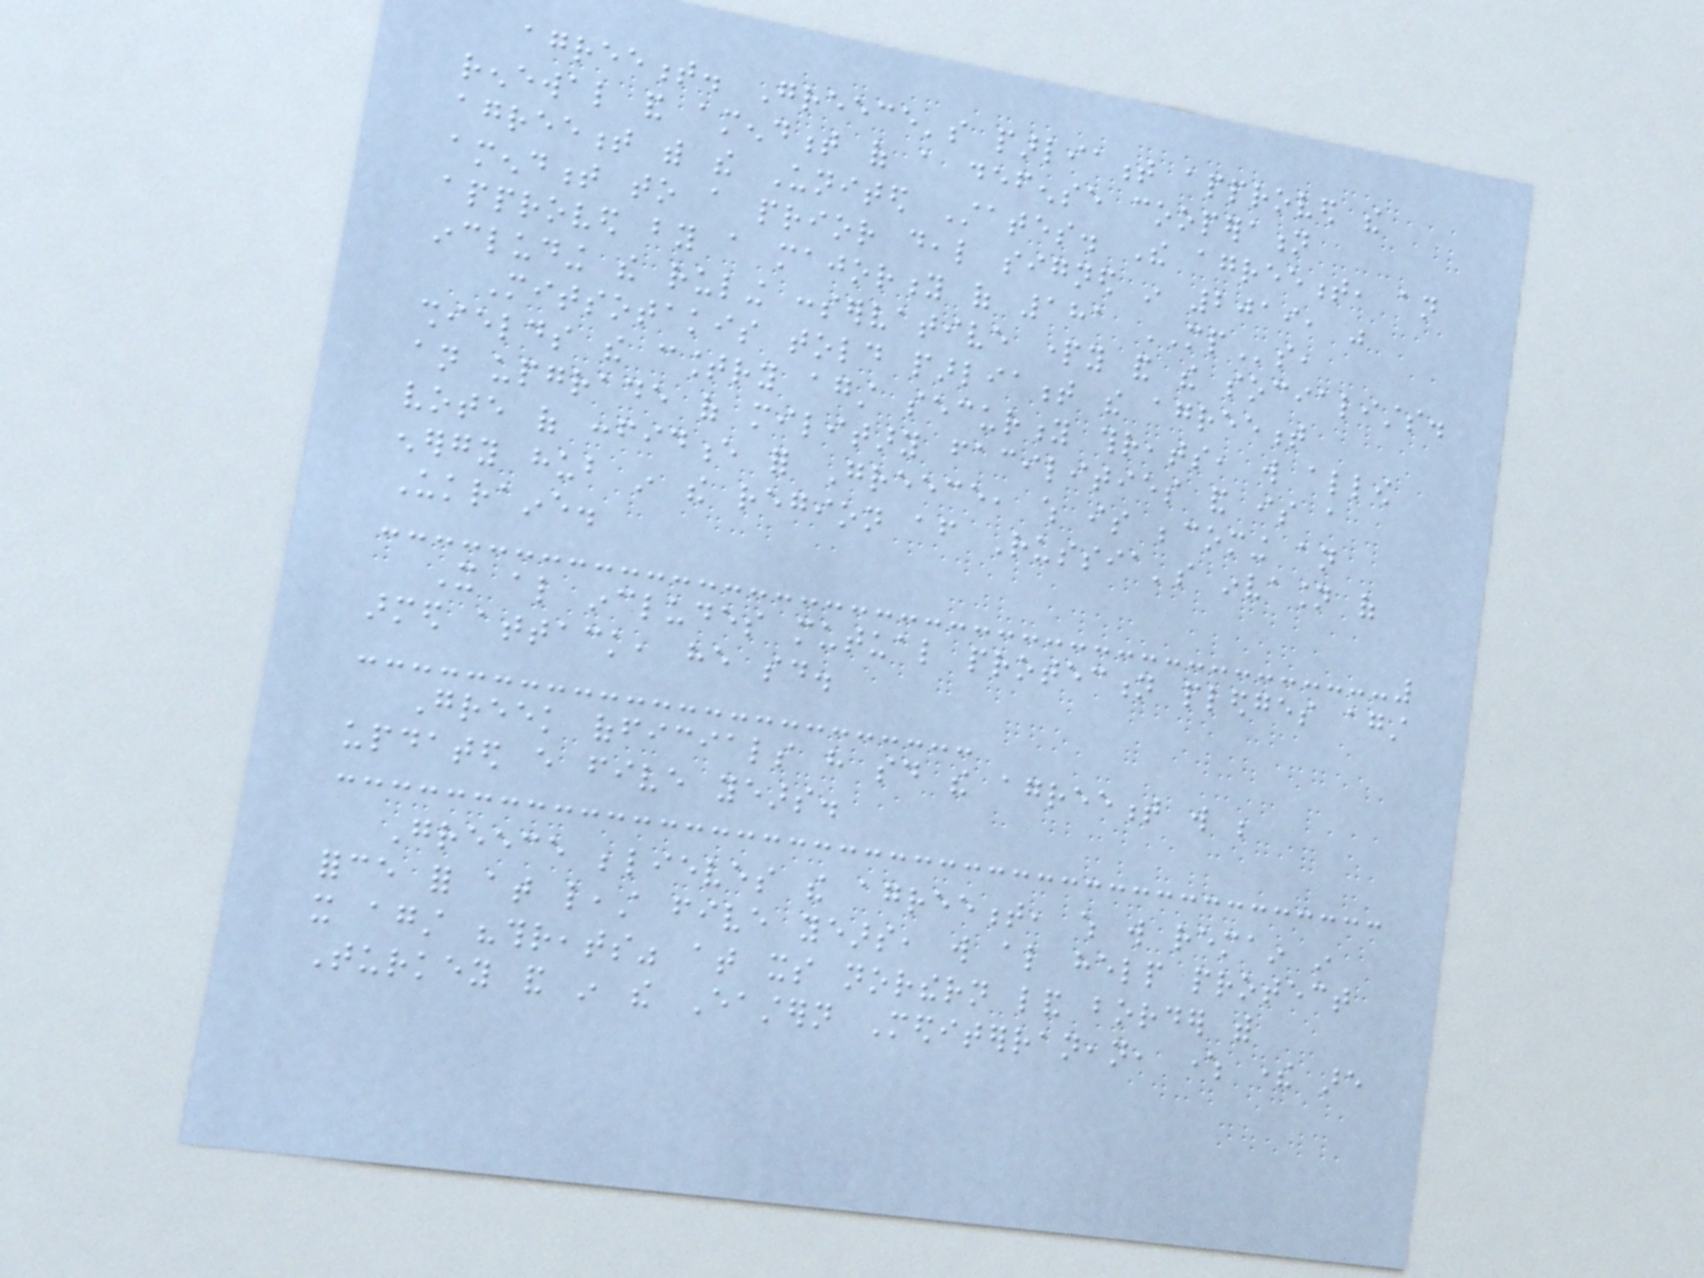agreement. Greece's parliament approved the
renewal and amendment of a defense cooperation
agreement with the United States. The agreement, an
amendment to a prior deal signed in 2019, was
approved by a majority of 181 MPs,
including the ruling conservative party and the socialists.
Mitsotakis told parliament the agreement
shields the country against security threats, will allow
an upgrade of military facilities and is a
vote of confidence for Greece, which is becoming an
energy hub in the region after Russia's invasion of
Ukraine.
It also includes mutual protection pledges against
armed attack, he said.
Greek officials have said the agreement will be
updated every five years.
Greece believes the agreement, which will remain in
force for at least five years, will also help protect
it against "threats" at its northern land border with
Turkey and in the Eastern Mediterranean, where there are
